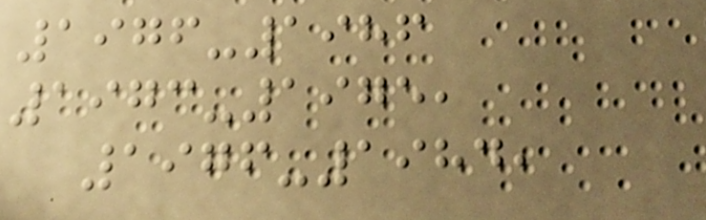1976-1986
1973-1975,
1976-1984,
